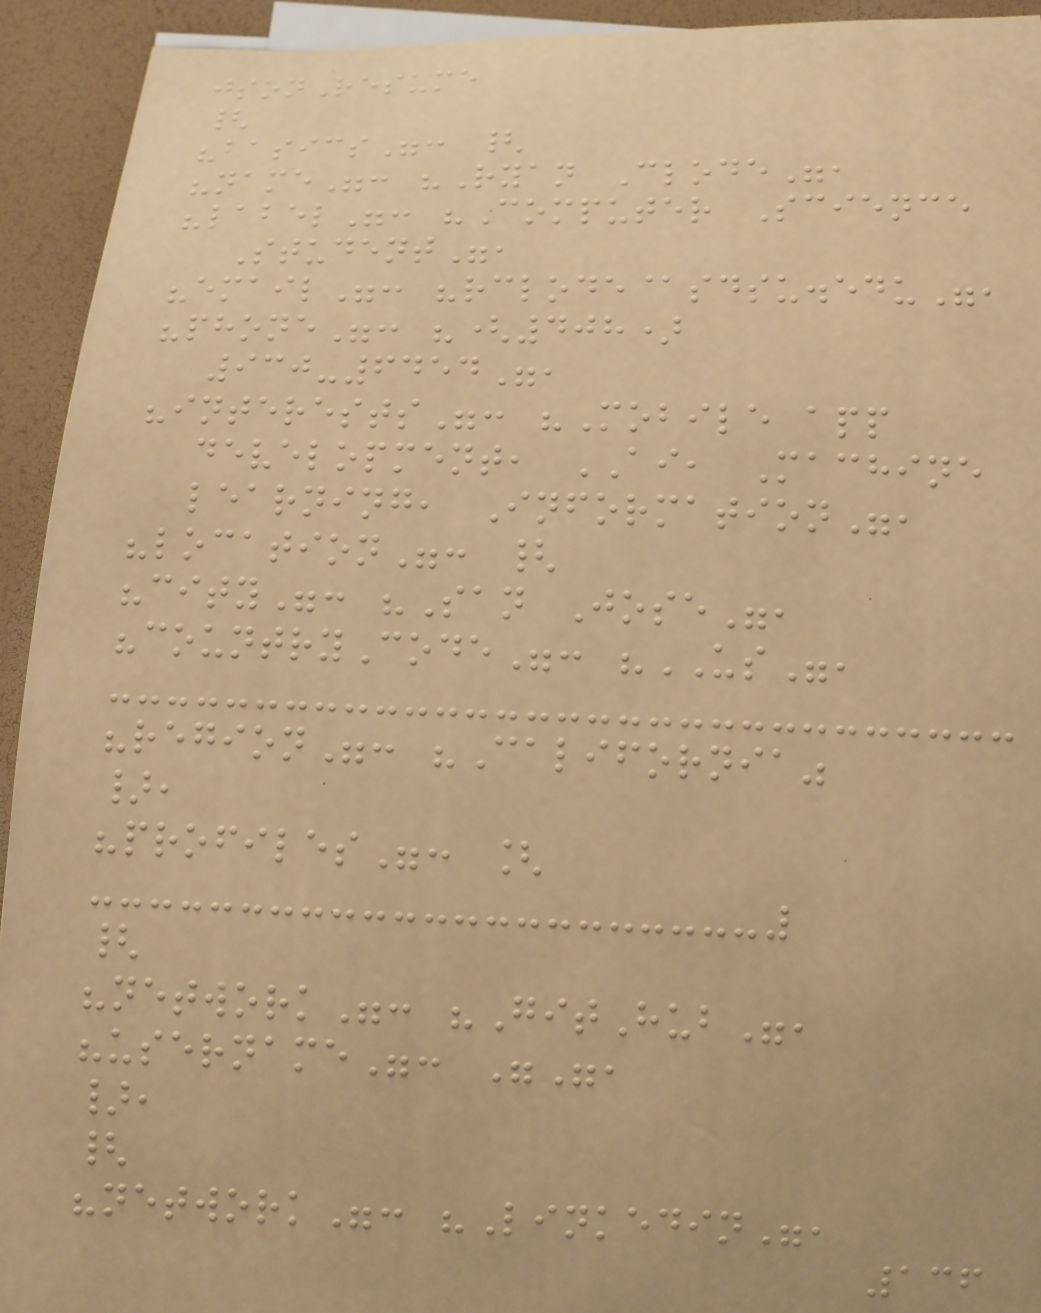jsonResume
{
"basics": {
"name": "Ryan Clode",
"label": "Computer Science
Student",
"email": "rclode@sdsu.edu",
"phone": "(408)
930-6454",
"interests": "Mobile app
development, AI, Machine
learning, Information",
"location": {
"city": "San Jose",
"countryCode": "US",
"region": "California"
},
"profiles": [
{
"network": "GitHub",
"username": "",
},
{
"network": "Linkedin",
136
